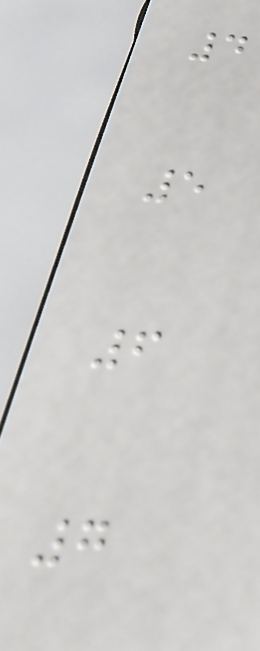4
5
6
7
